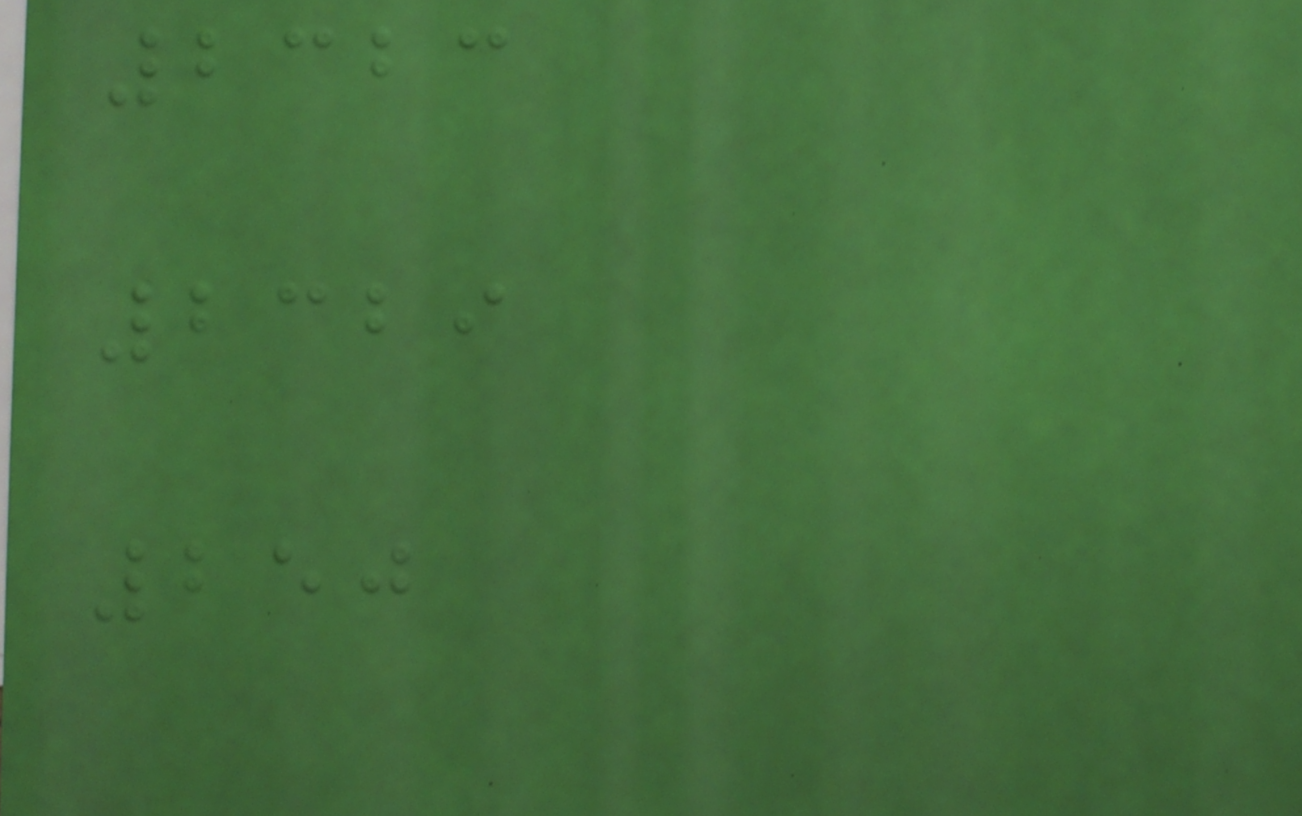2323
2329
250
